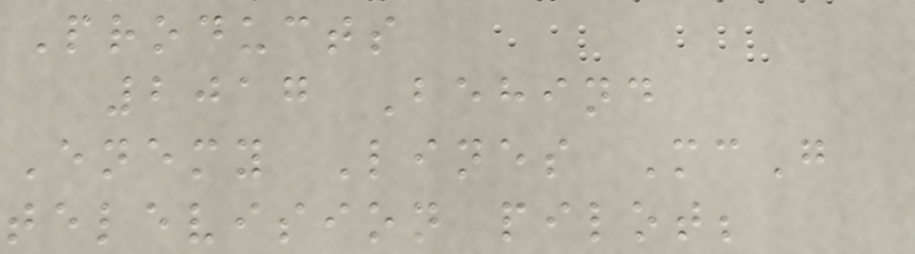Products
2017 Behind
Enemy Lines McG
television pilot;
